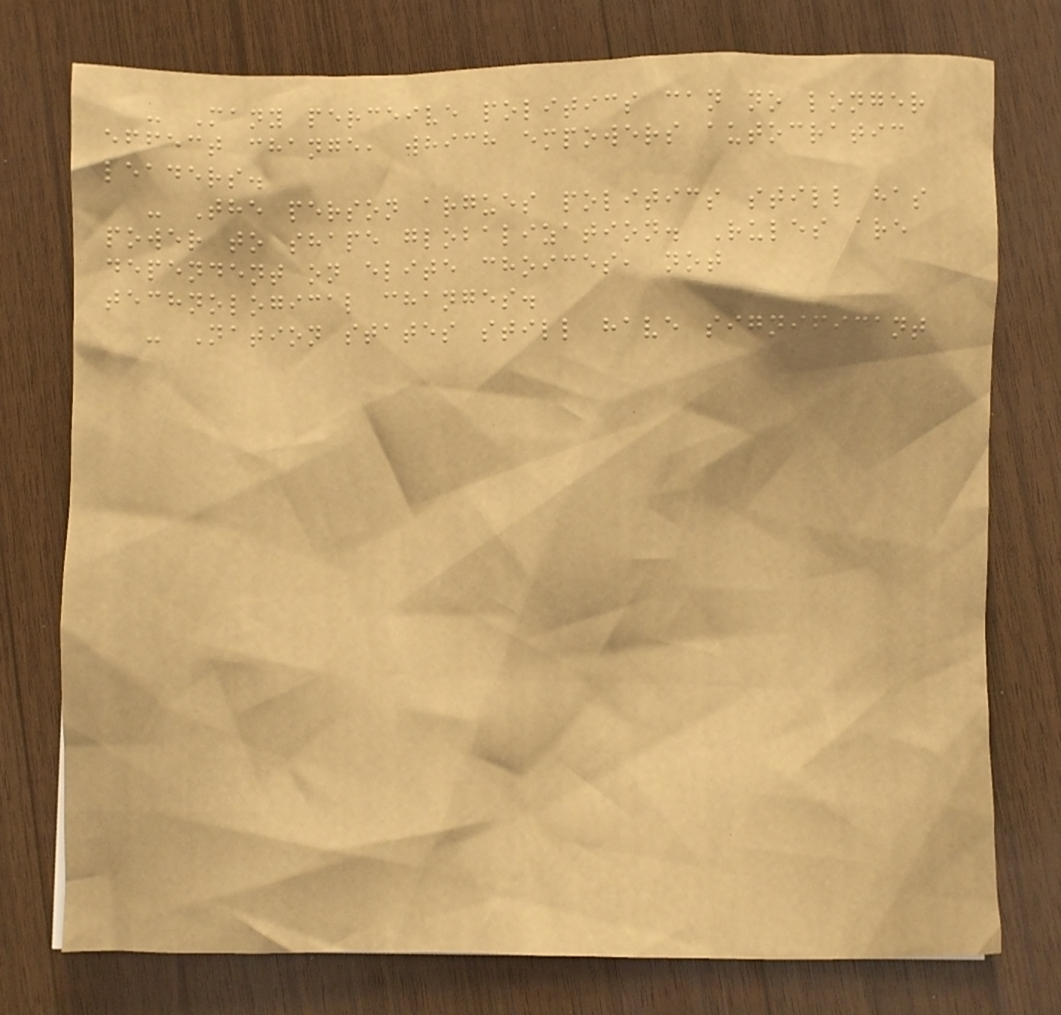- Many perceive politics can no longer
effect change, which empowers autocratic
leaders.
- The person argues politics still has
power to shape globalization. Rules are
dependent on elite choices, not
technological changes.
- Nation states still have significant
